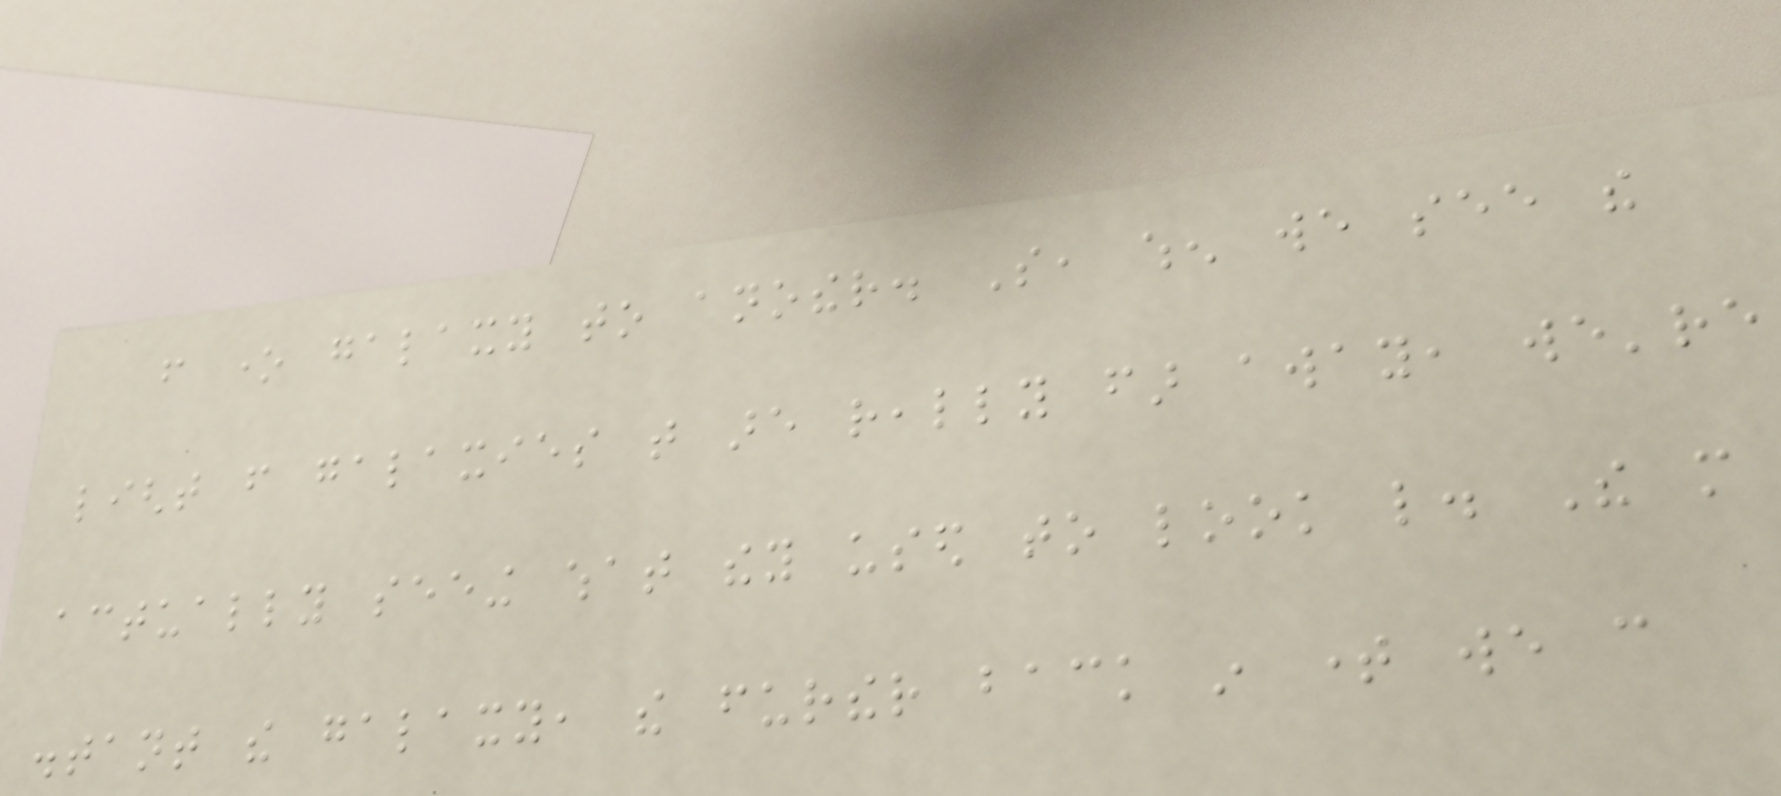from one galaxy to another. So, when we see the
light from galaxies that are really far away, we're
actually seeing what they used to look like. The more
distant the galaxy, the further back in time we can
